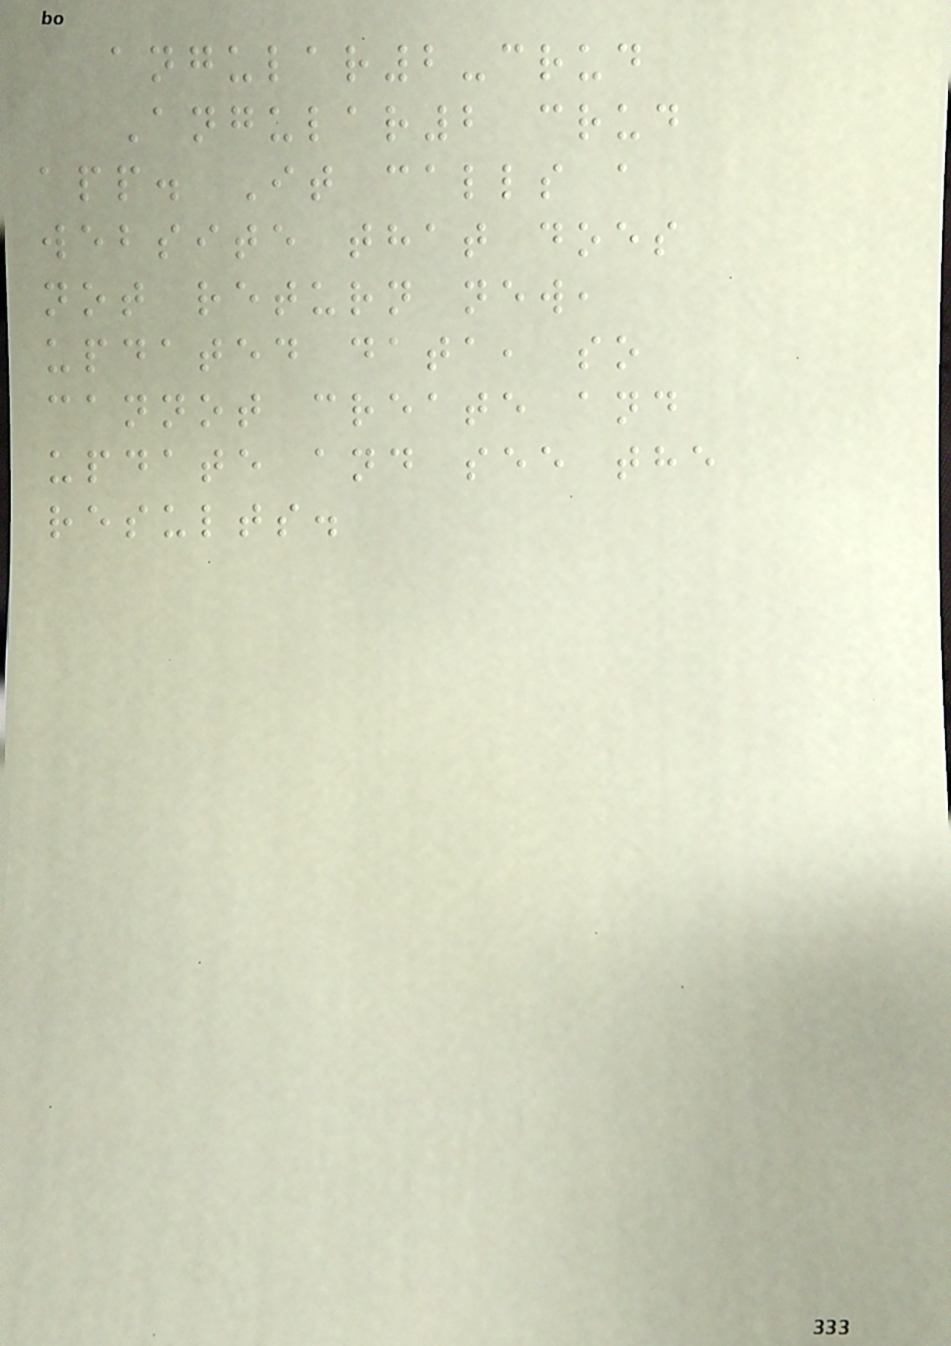angular2-crud
Angular2 crud
app. It calls a
website that does
not return new,
updated data, so
cannot create and
update and see the
results.
